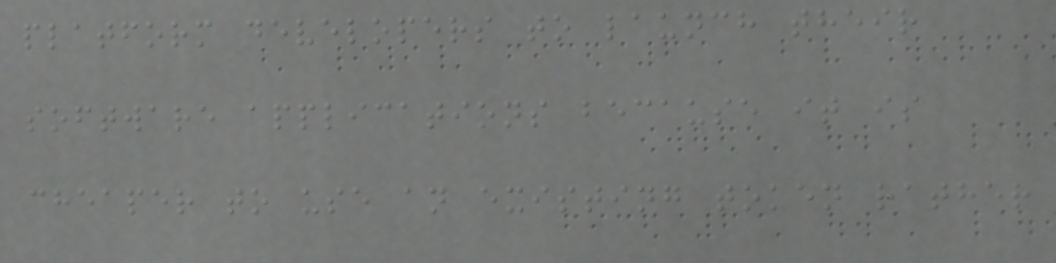platform developers to launch their
software applications because it is
cheaper to use an existing token rather
